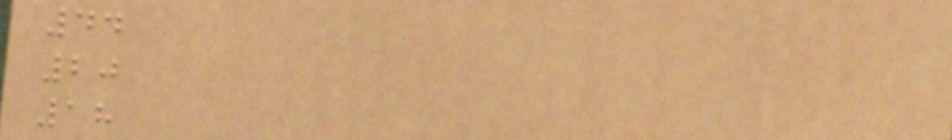44
20
18
